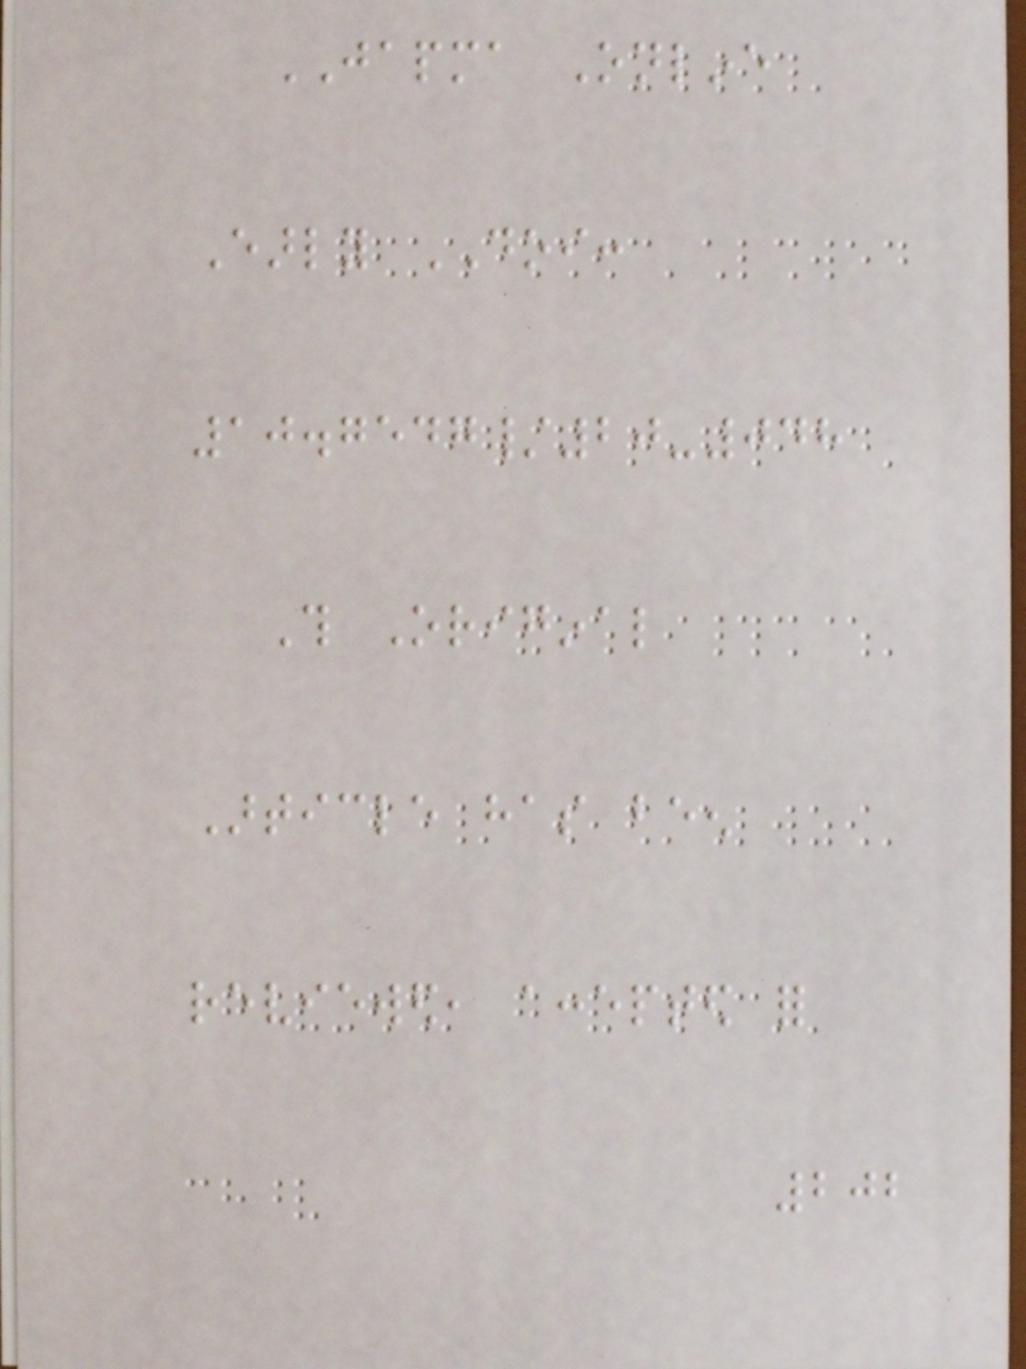JAPMA Online
Early DOI:
10.7547/20-048
This Original
Article has been
reviewed, accepted for
202
